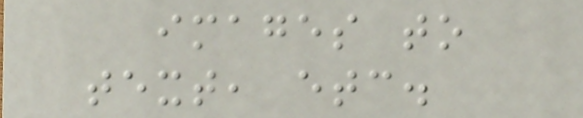images to
text, etc.
